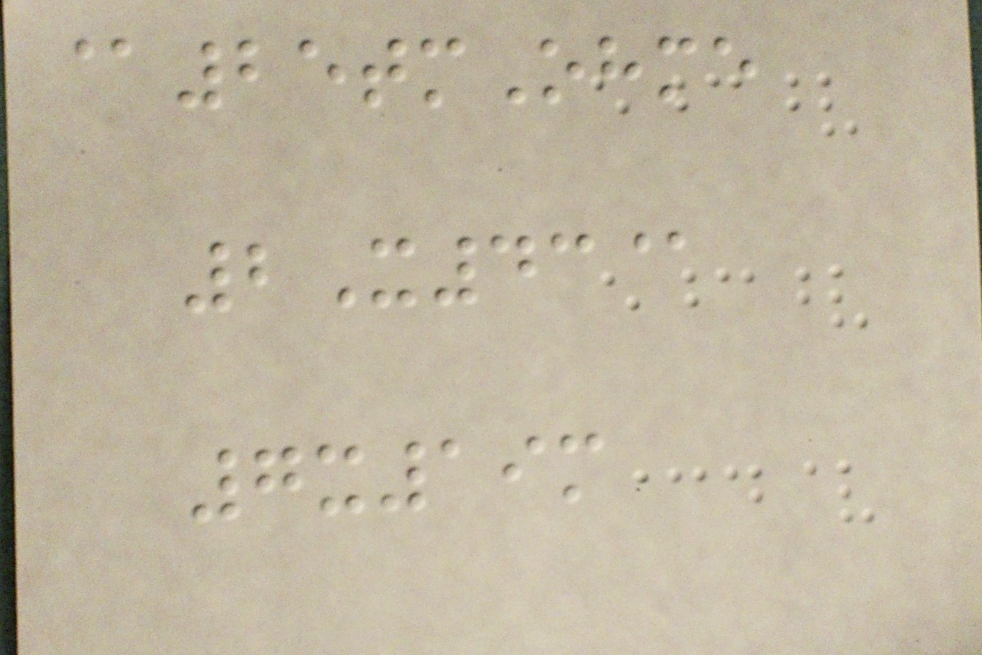@25tmOhme
2X43@
7x19m
